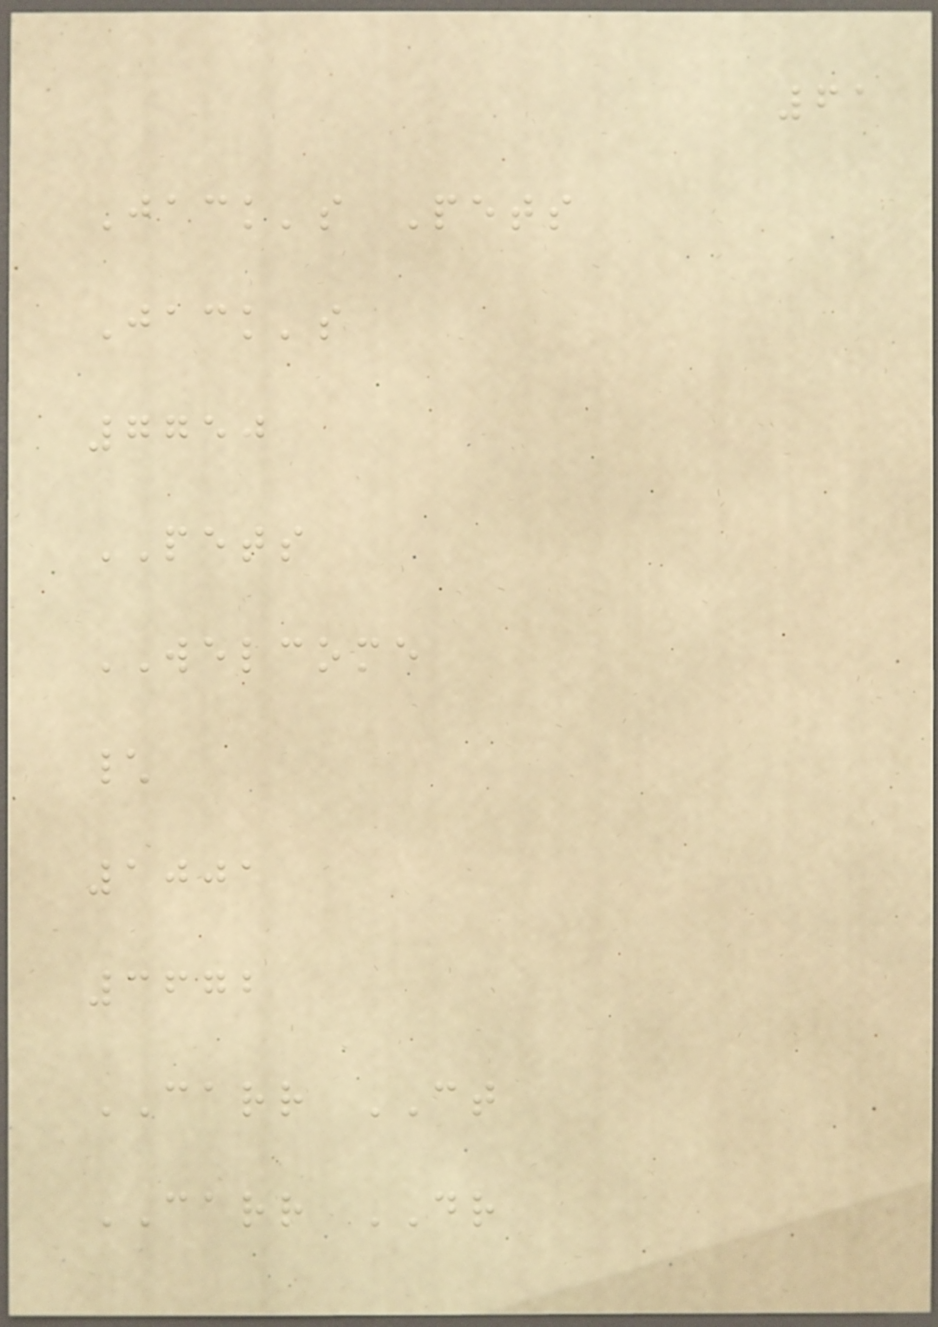61
Jack's Pets
Jack's
7750
PETS
WELCOME
\
1001
3672
CARR CT
CARR DR
